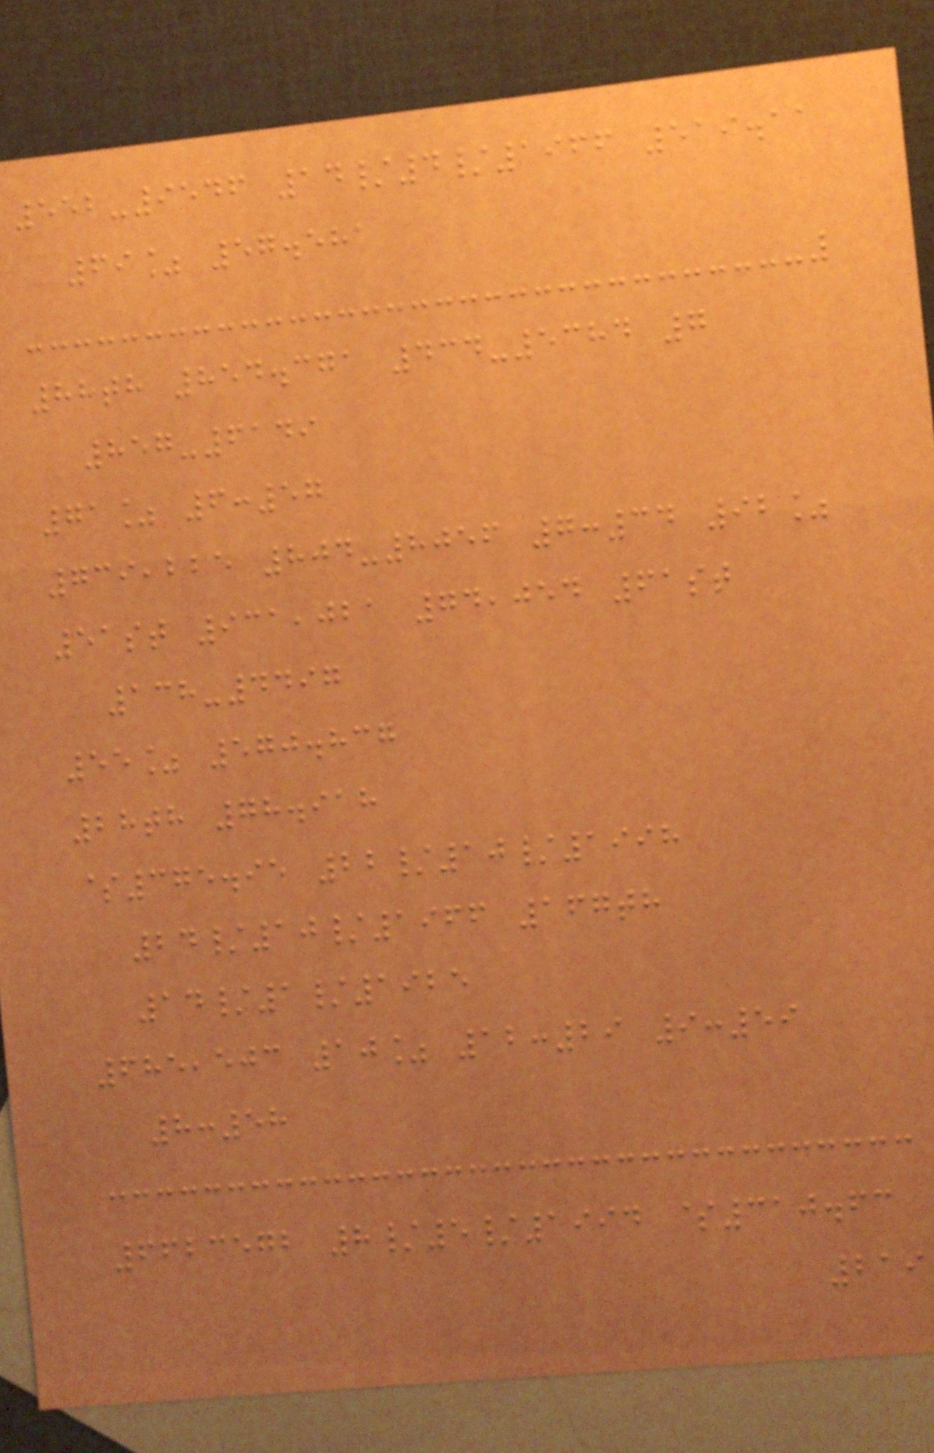552-9546 14/4/1966 519.11
69% 57.581
88th 854.371 434-5384 7
857-6149
71% 6:57
739,225 804-8056 7:34 92%
51st 931,021 74,054 61st
138-4497
55% 570.837
28th 78.918
$375.95 22/10/1998
24/10/1966 167th
14/1/1925
685,503 10% 12:29 9:59
8:58
6623572 8/5/1994 $310.63
219
